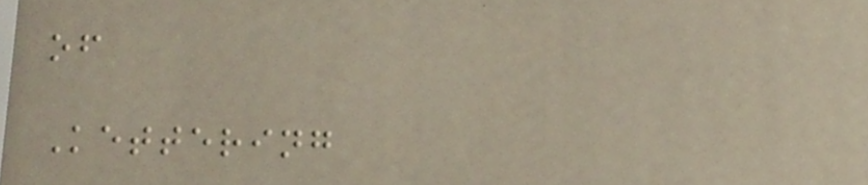of
Kettering
